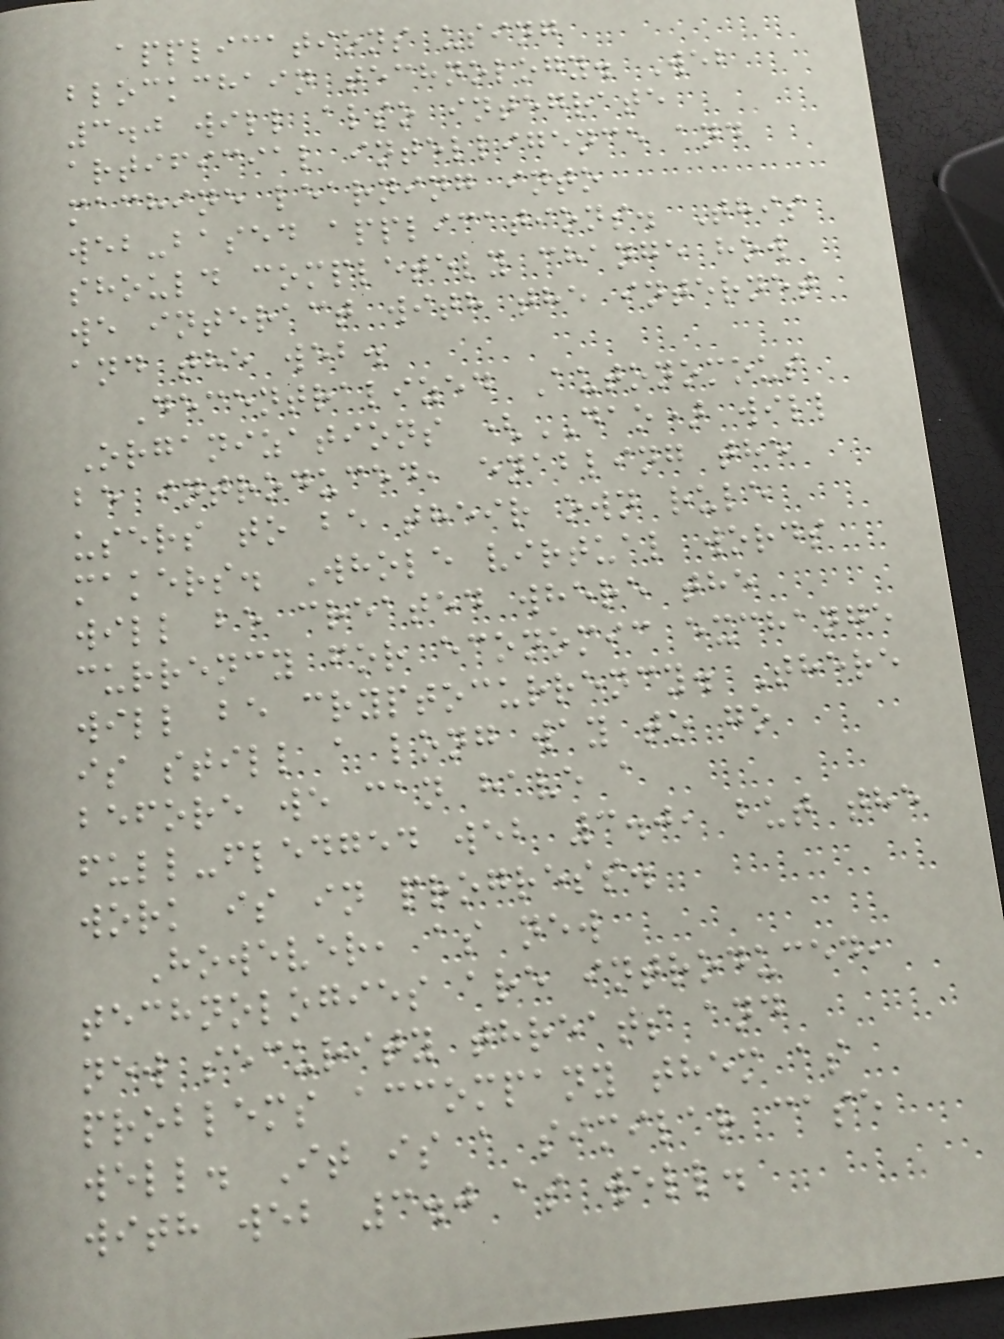applications using
blockchain technology. Web
3.0 will also integrate
artificial intelligence and
machine learning into
web-based applications. This
should completely change how
we interact with the internet
and the web.
Decentralized Autonomous
Organizations (DAO) will
be introduced, enabling the
users to be their own rule
makers. Whole virtual words
will be created where the
currency for economic exchange
will be cryptocurrency. There
is still a long way to go
before we can have a
full-fledged web 3.0, but the
work is in progress.
However, as new
technologies are introduced,
new security threats and
problems accompany them as
well. It is a similar case
with web 3.0 as well.
